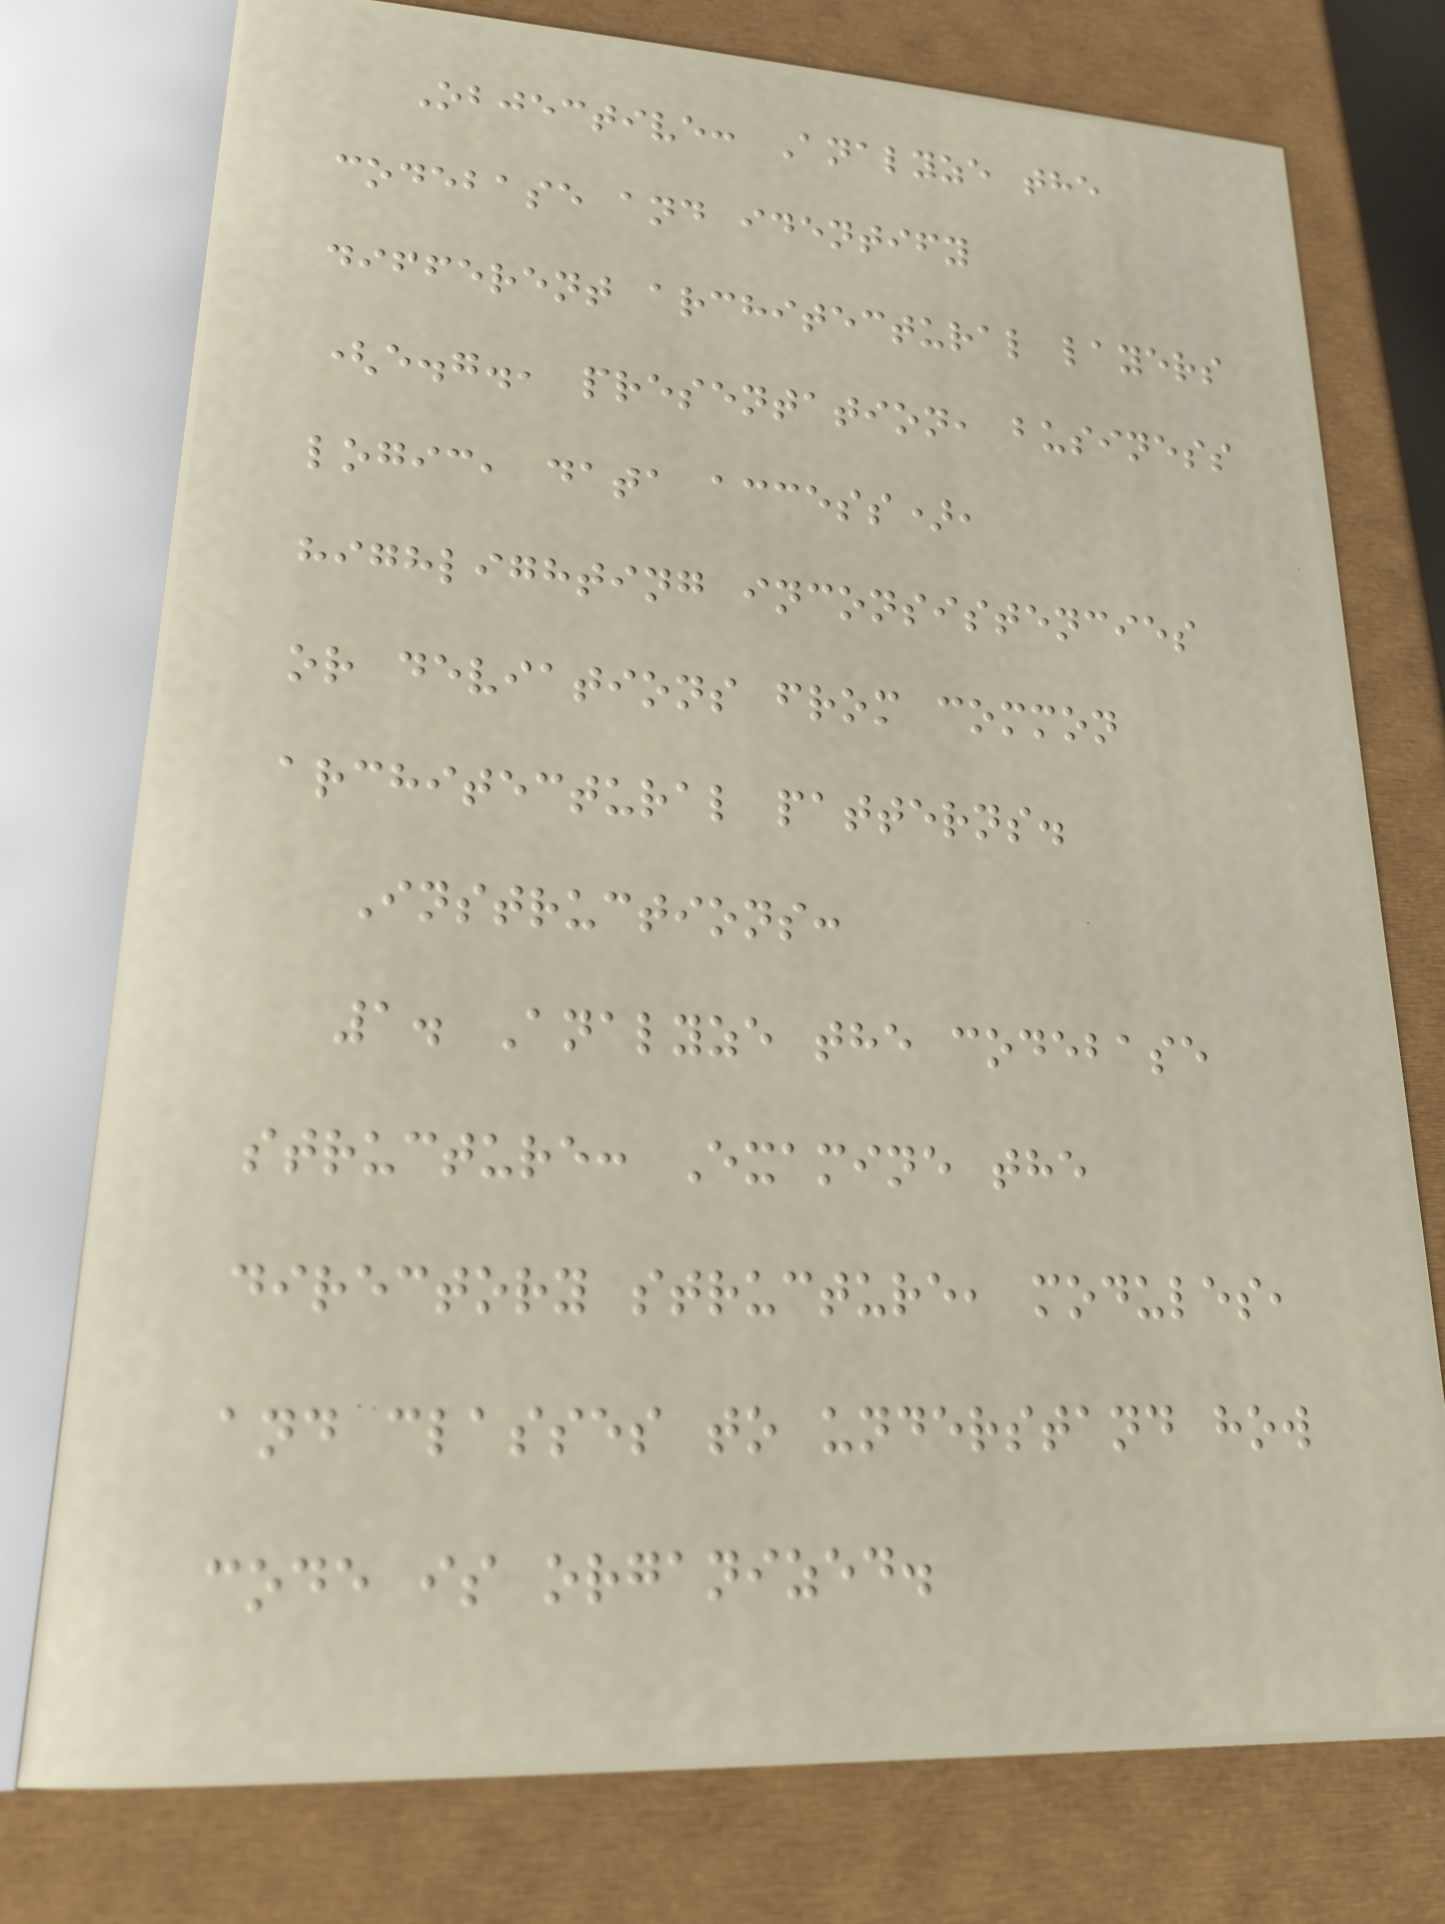Objective: Analyze the
codebase and identify
different architectural layers
(e.g., presentation, business
logic, data access),
highlighting inconsistencies
or deviations from common
architectural patterns.
Instructions:
1. Analyze the codebase
structure: Examine the
directory structure, modules,
and classes to understand how
code is organized.
